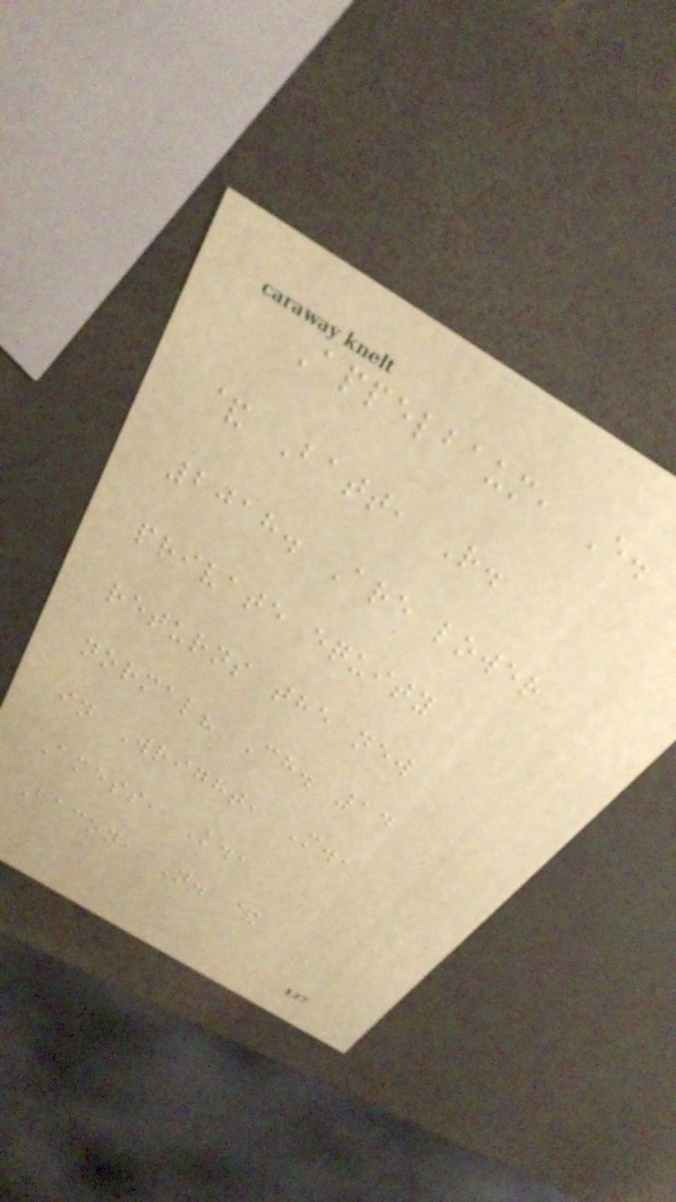Appelbaum, E.
& Batt, R.
2018. Are lower
private equity
returns the new
normal? Ch. 14
in Wright, M.,
Amess, K.,
Bacon, N. &
